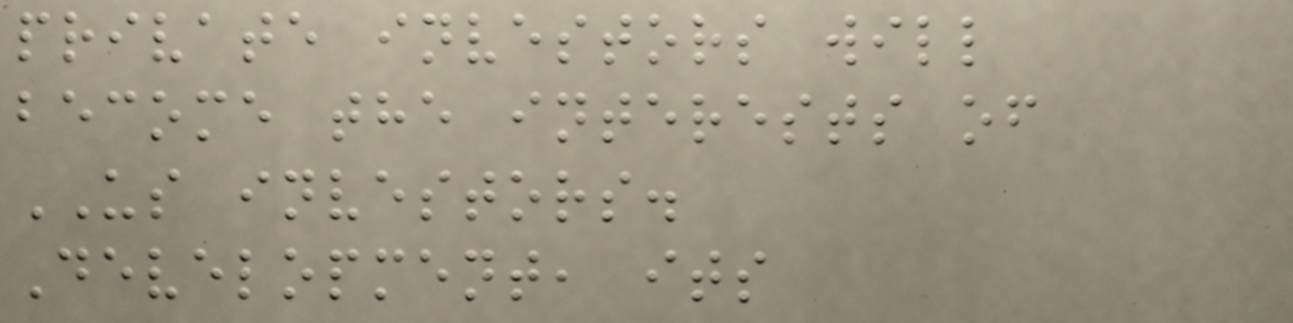private investors will
become the interests of
US investors.
Development, its
